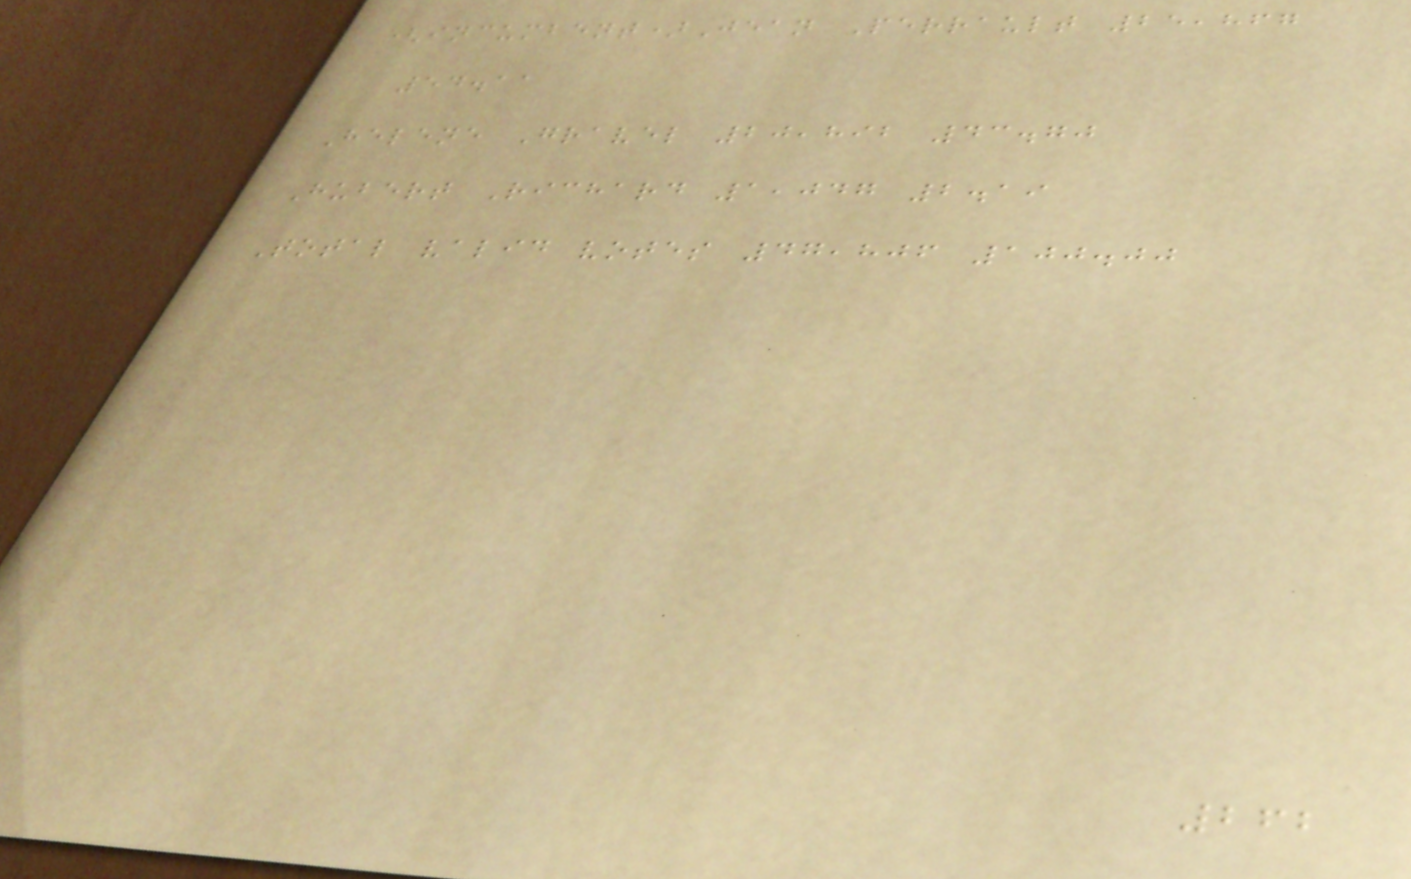(incumbent)Jean Perrault 25,867
54.11
Helene Gravel 20,892 43.70
Hubert Richard 1,047 2.19
Total valid votes 47,806 100.00
262
